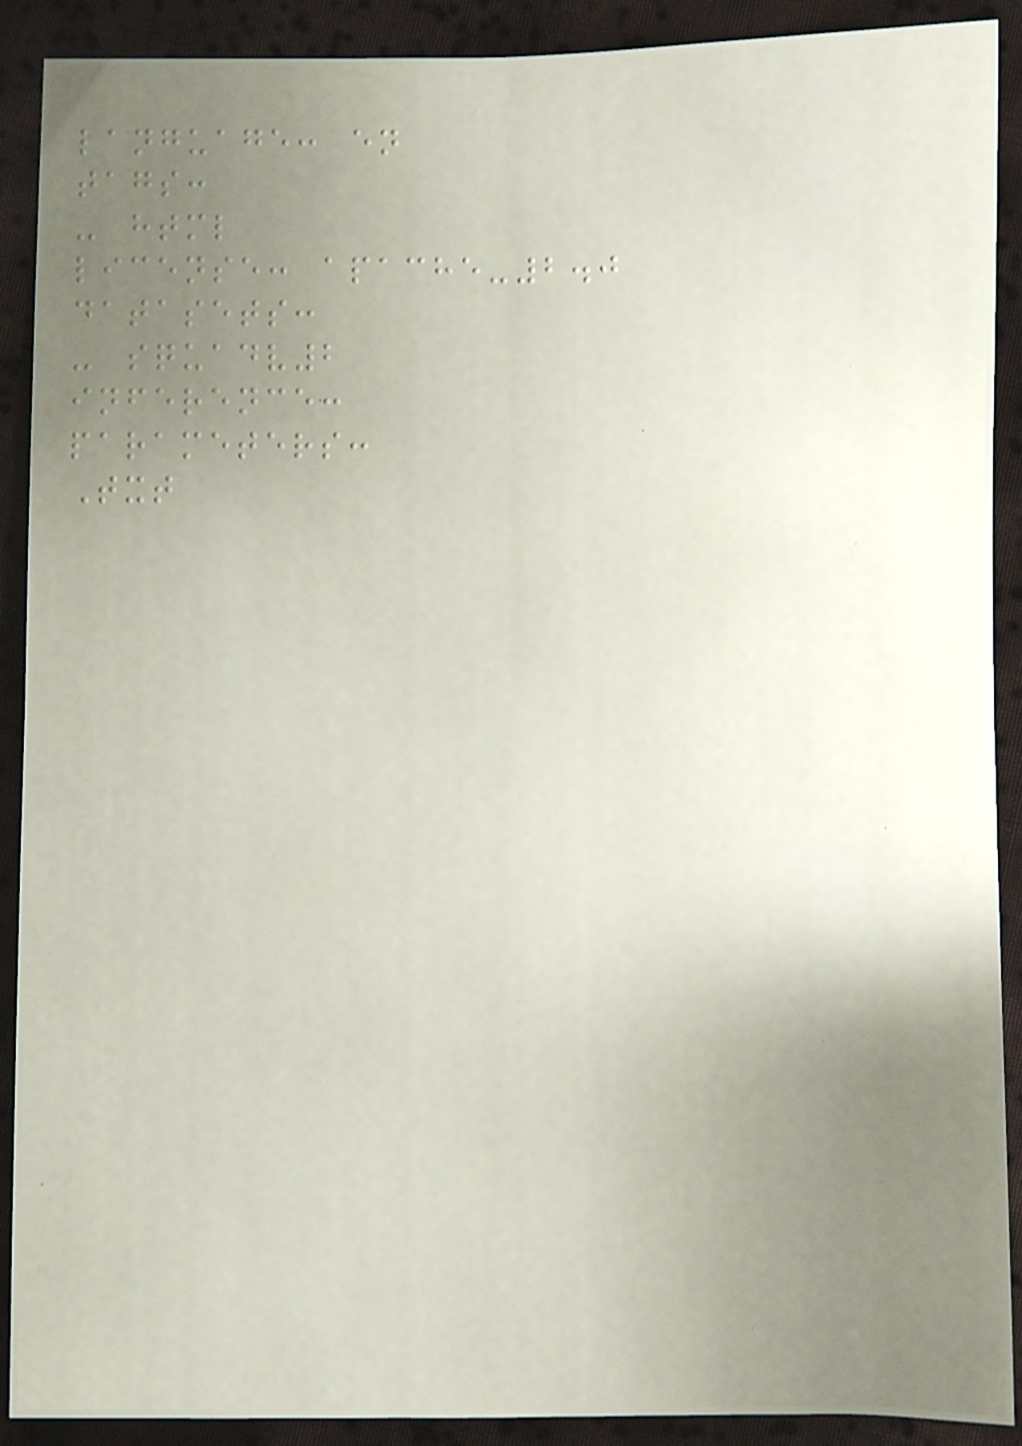language: en
tags:
- html
license: apache-2.0
datasets:
- squadv2
inference:
parameters:
Txt
